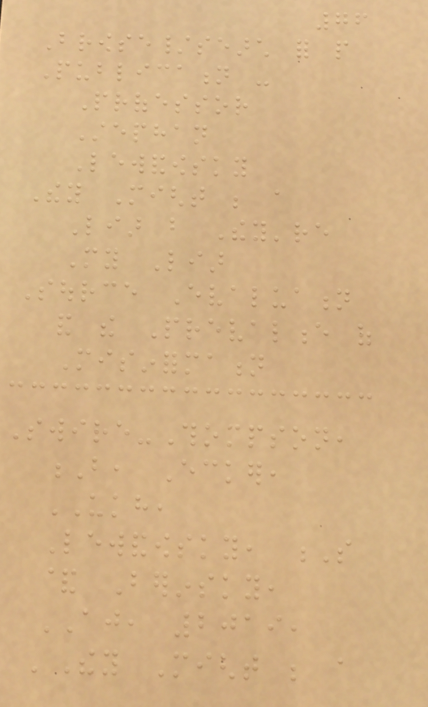76
Browse/search for people
Publication -
Professor
Stephan
Lewandowsky
They Might be a
Liar but They're
My Liar
Source Evaluation
and the Prevalence of
Misinformation
Swire-Thompson,
B, Ecker,
UKH,
Lewandowsky, S
& Berinsky,
AJ, 2019,
'They Might be a
